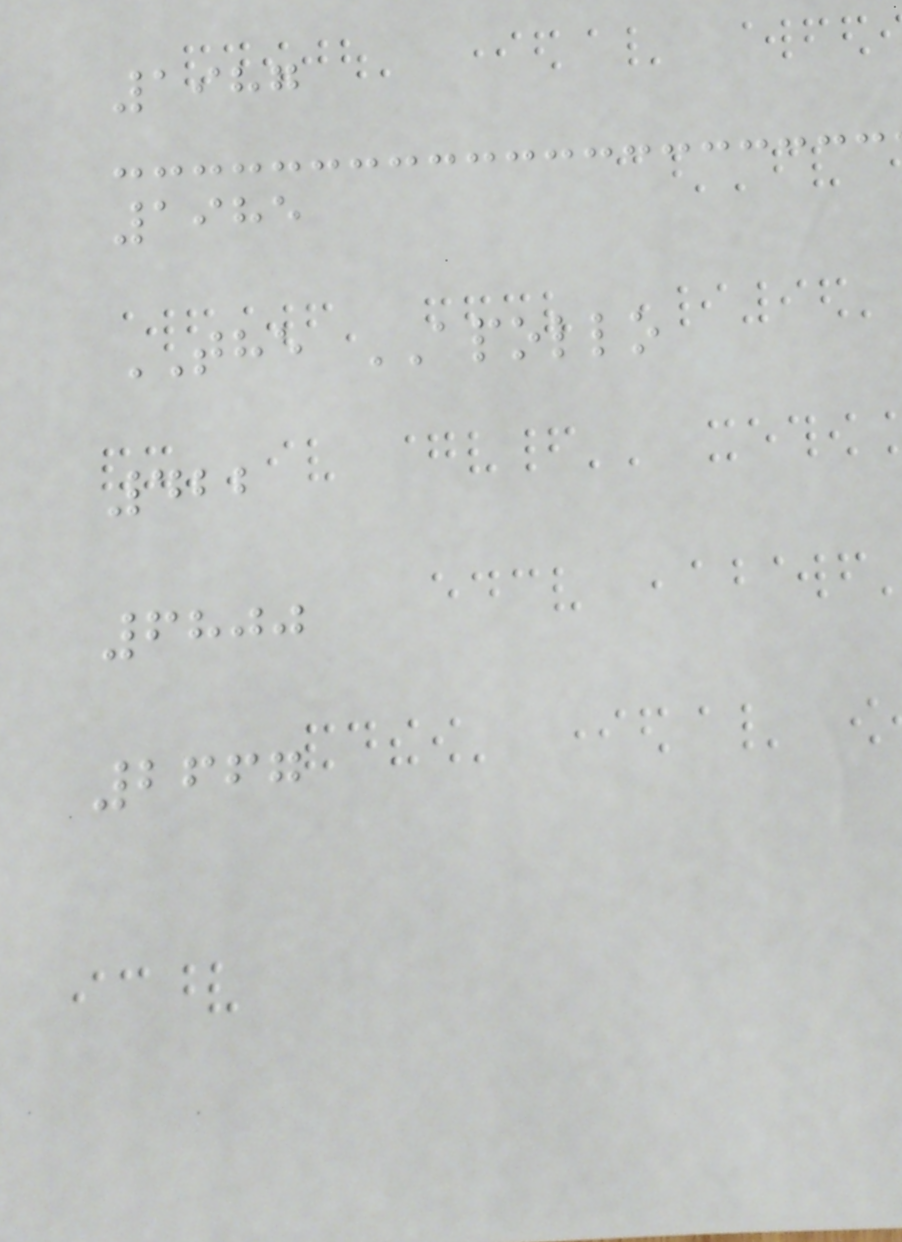1987
1985
THE APOLLO
422
6800
2667
